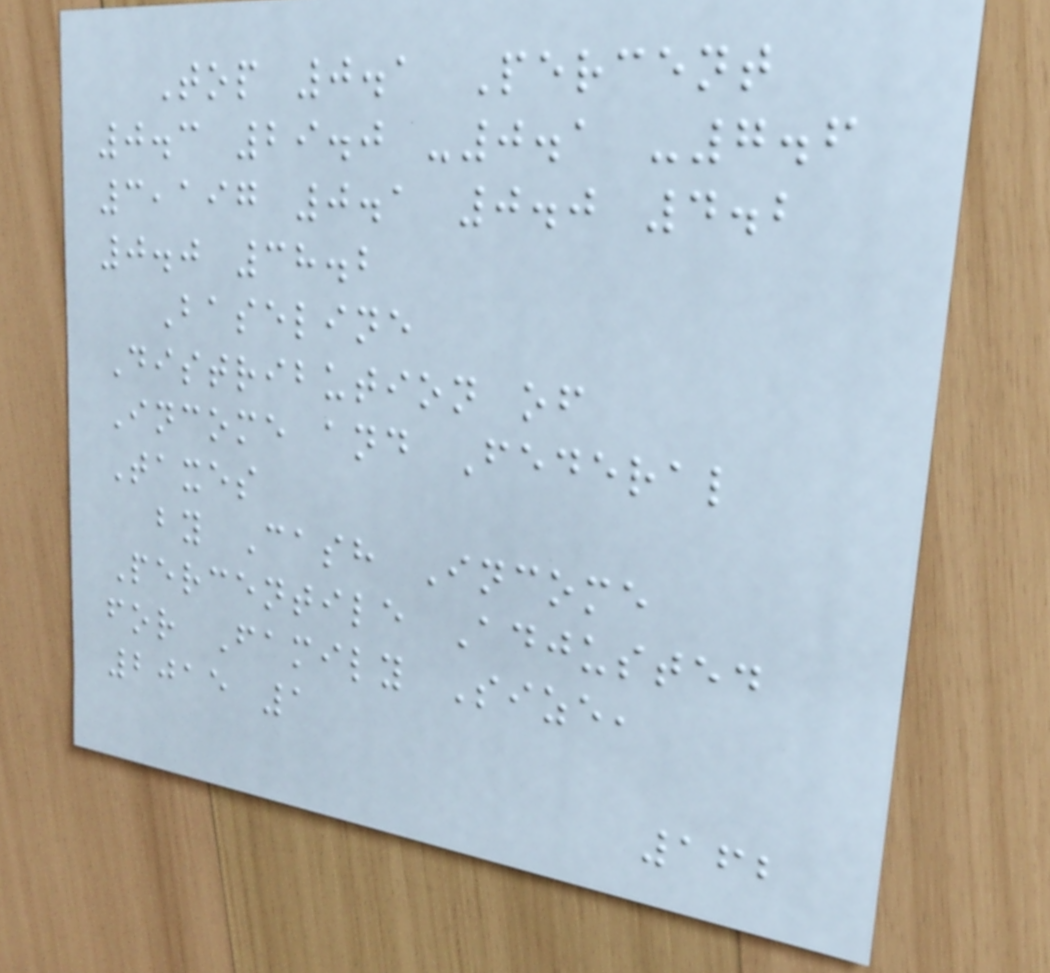Top 0.1 Percent
0.3 29.0 -0.1 -7.6
3,197 0.1 0.0 4.2
0.0 38.2
Baseline
Distribution of
Income and Federal
Taxes
by Cash Income
Percentile Adjusted
for Family Size,
2015 1
162
